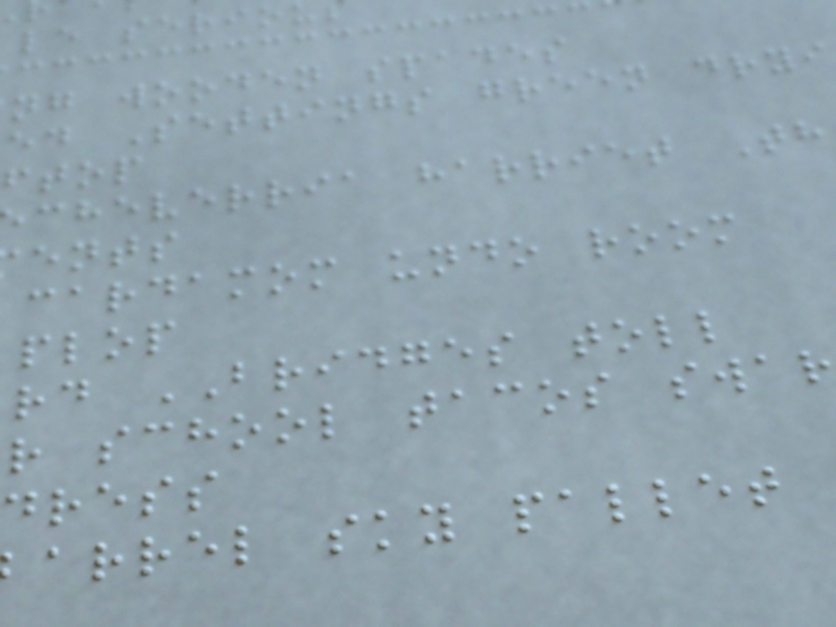le serio
ng wooden spades
ed Settings green dryi
ftop
cheverria harriet Th
ents
cardamom undo room
rd BRIDGES toll
r school tacos swar
dress
arrel sky pallet
